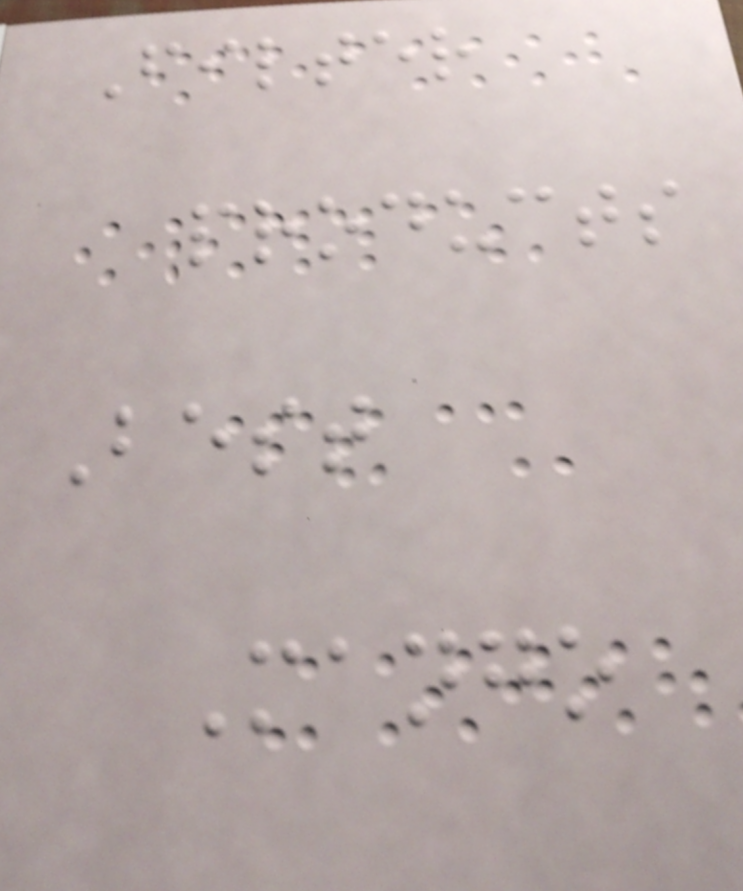Filter
products
Best
Mango
